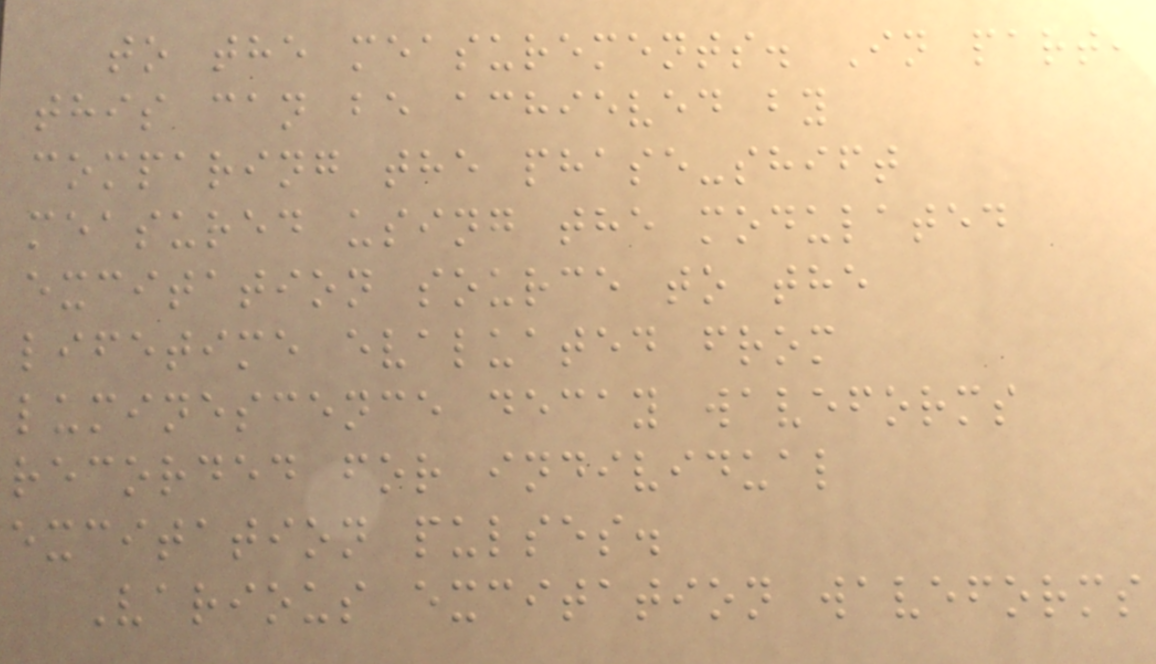to the measurements. In part,
this can be achieved by
comparing the phase-shift
measured using the modulated
excitation source to the
lifetime evaluated from
luminescence decay waveforms
recorded for individual
excitation pulses.
Various excitation waveforms
